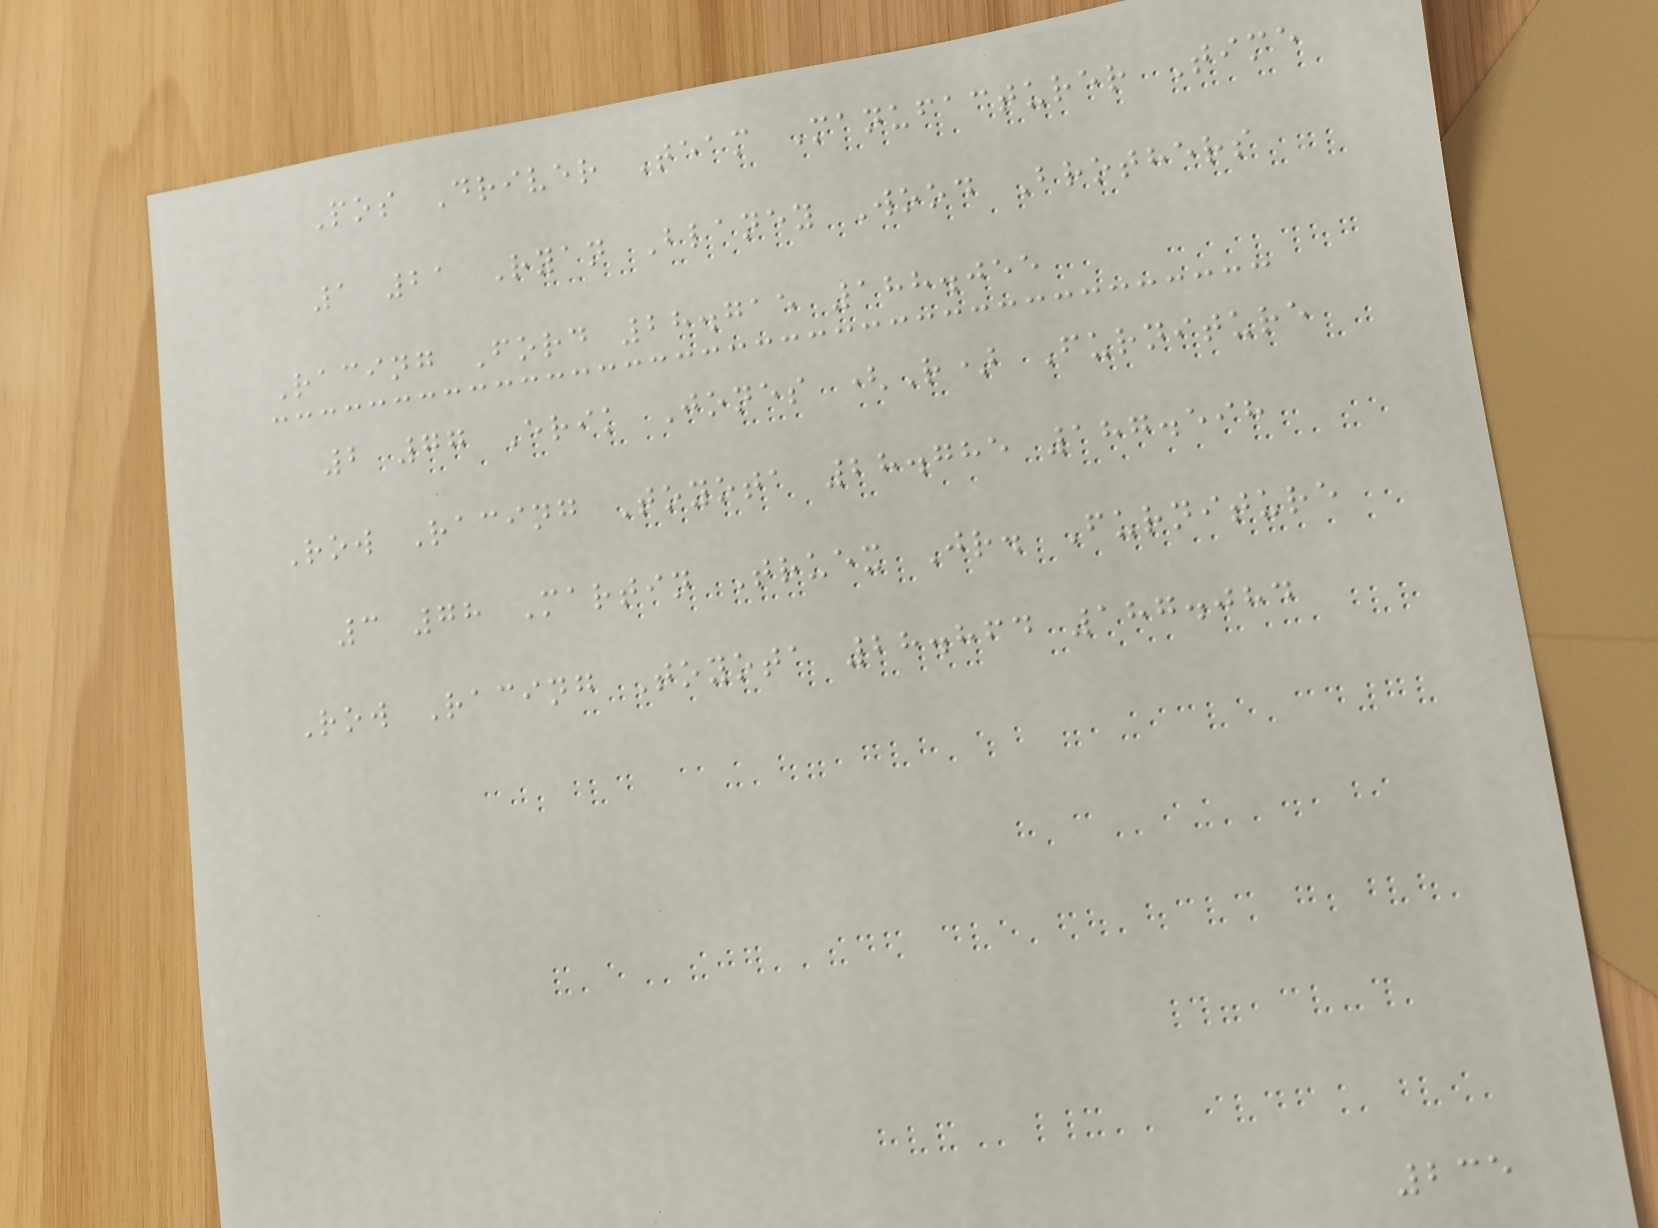Pos Driver Team Manufacturer Time
1 21 Ryan Blaney Wood Brothers
Racing Ford 28.715 188.055
2 77 Erik Jones (R) Furniture
Row Racing Toyota 28.785 187.598
3 78 Martin Truex Jr. Furniture
Row Racing Toyota 28.864 187.084
235
